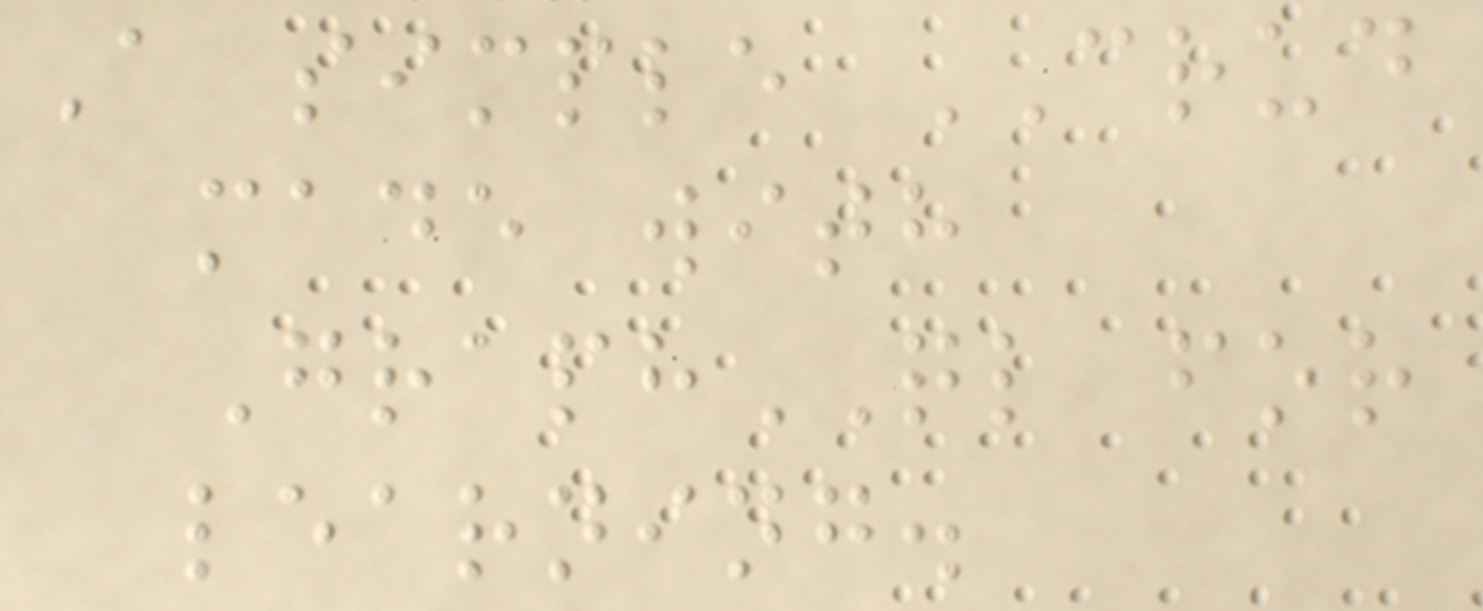A simple CRUD
made with
GraphQL for
learning.
